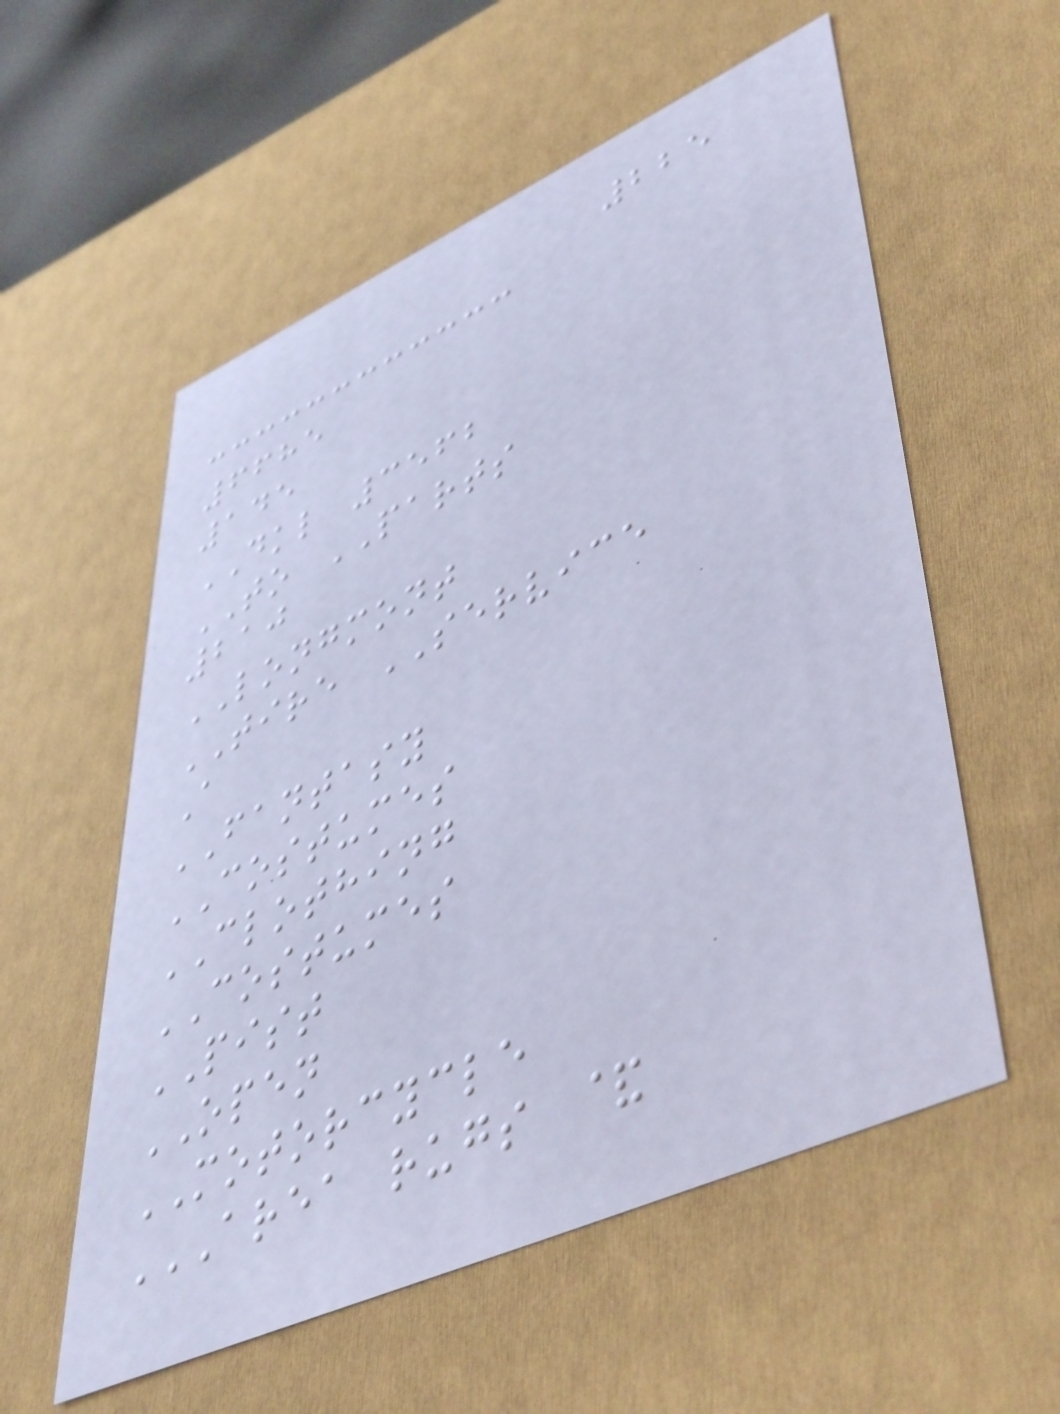225
6685
145
DKL 3562
TO PARTS
210
LONGMONT
TIRE SERVICE
A
FANTASY
COSTUMES
CLOTHING
COSTUMES
PIST
OPEN
MOTORCYCLE
AREA RUGS &
